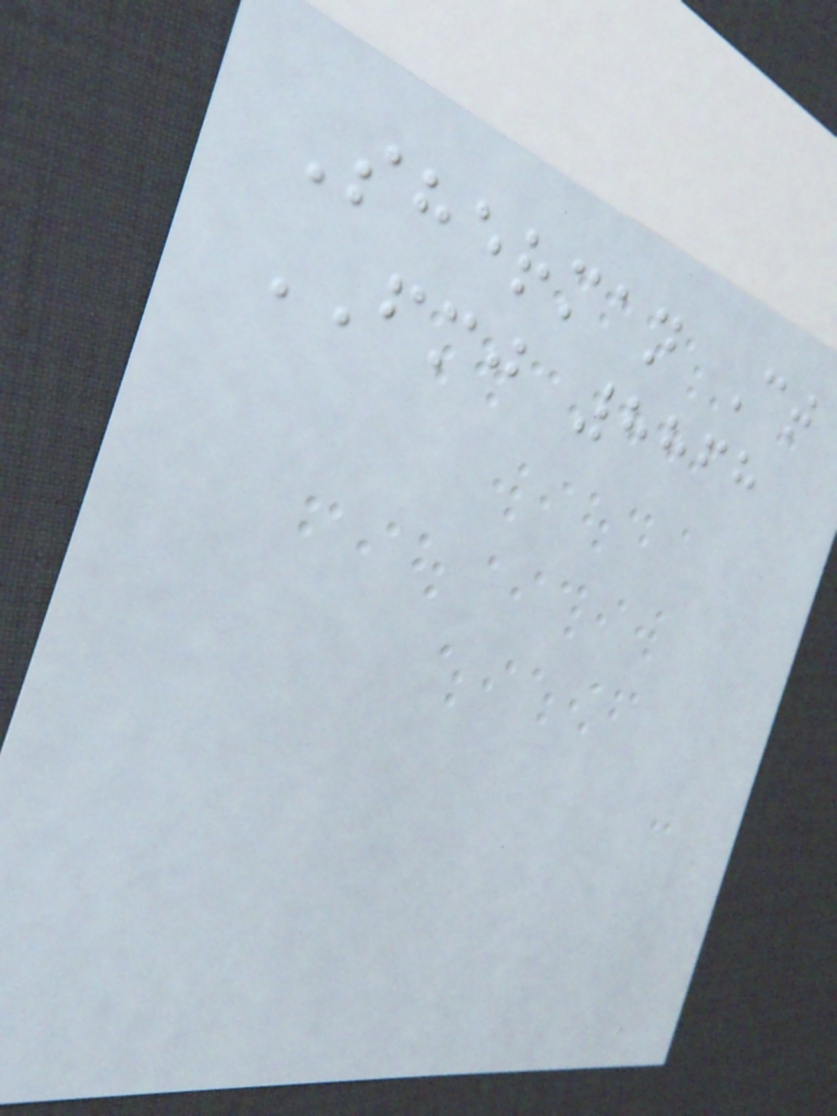Sherman Ct
FMJ 8868
